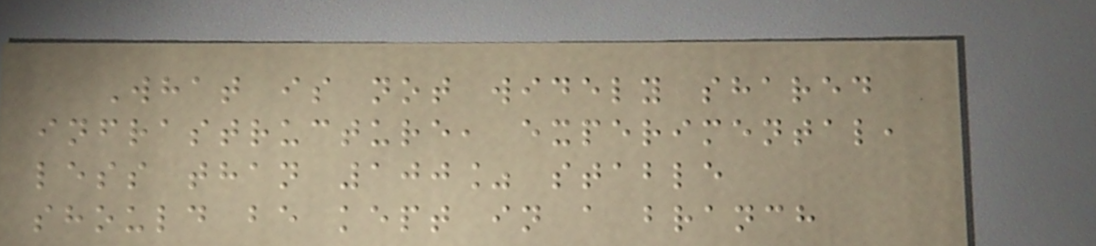What is not widely shared
infrastructure, experimental,
less than 100% stable
should be kept in a branch
